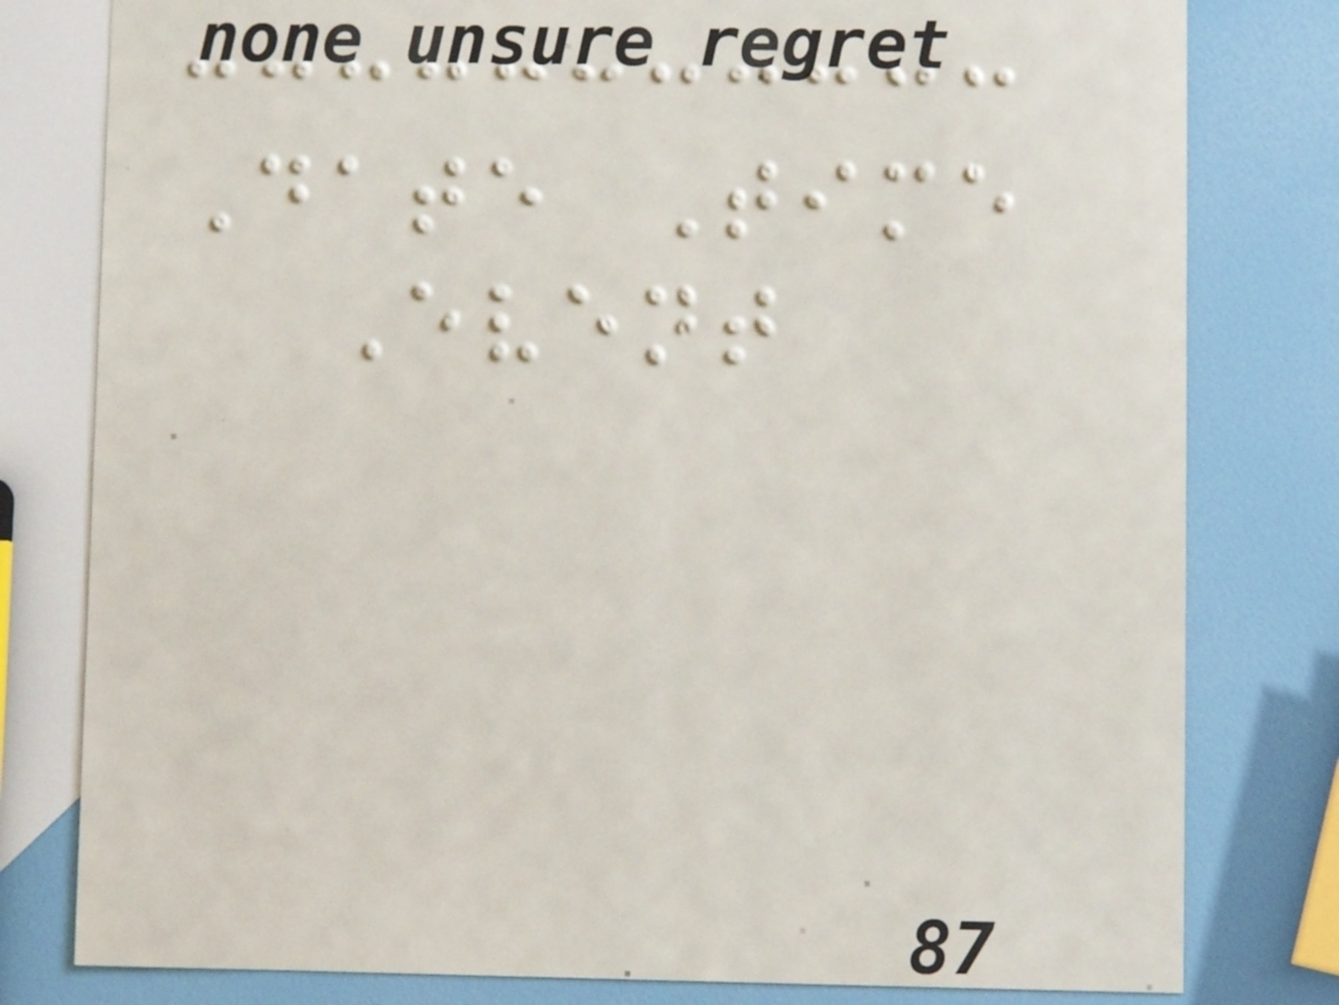Date Time
Event
